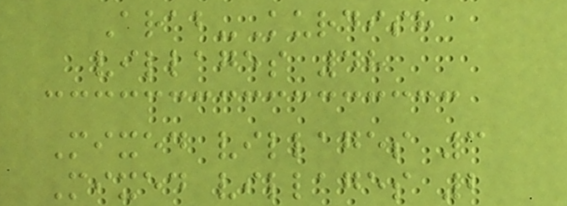Arab-Kurdish
villages 48
Mixed villages 3
Mixed villages 2
